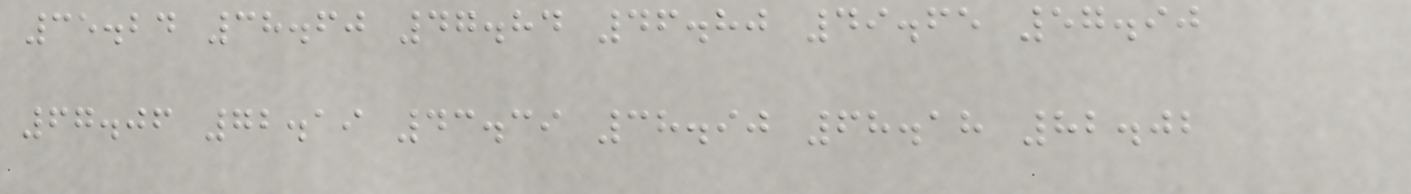35.24 38.60 47.84 46.80 49.65 57.90
67.06 72.19 43.39 38.90 68.18 82.02
